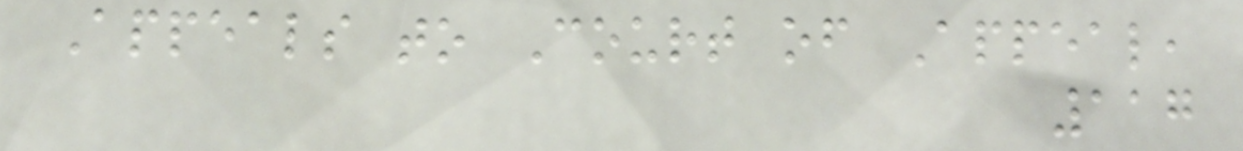Appeals to Court of Appeal,
117
